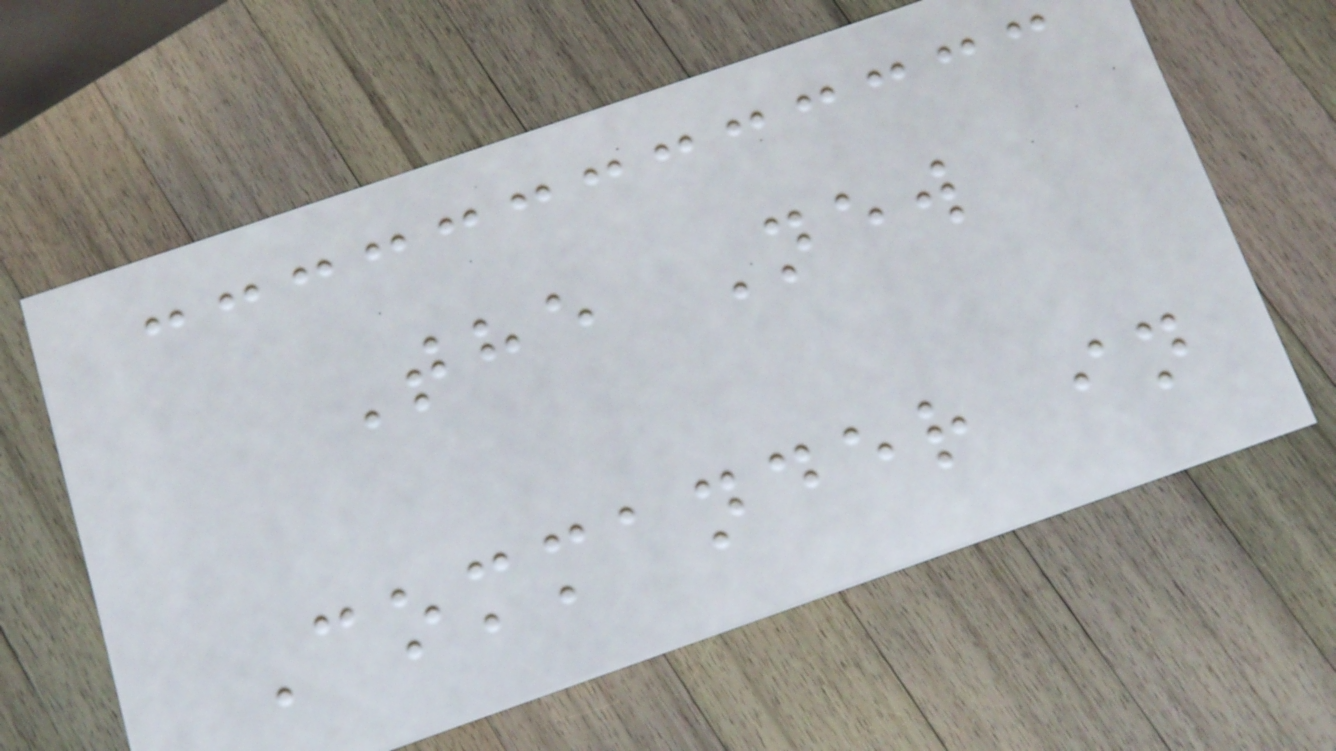The New
Commander in
